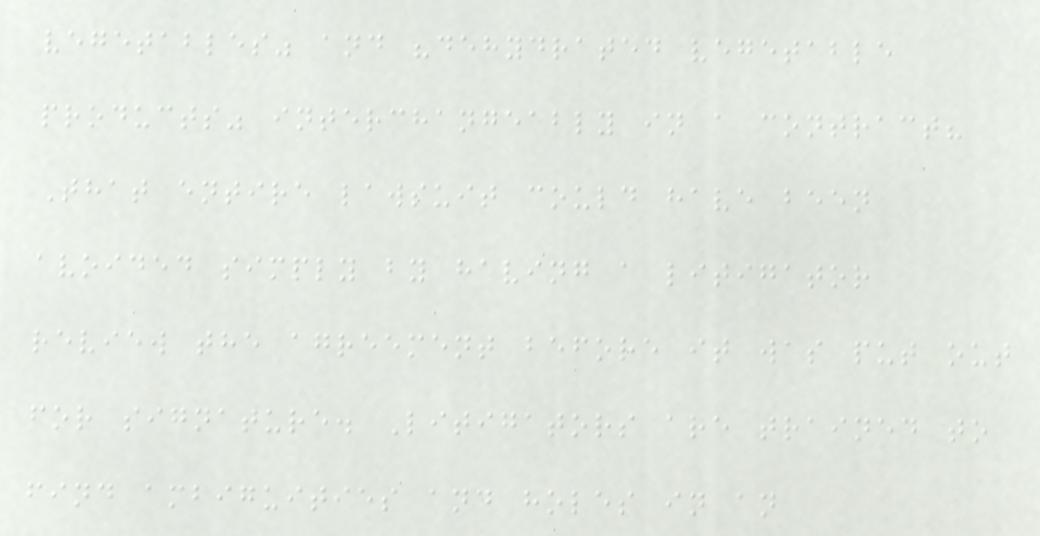vegetables" and "dehydrated vegetable
products" interchangeably in a contract?
That entire lawsuit could have been
avoided simply by having a litigator
review the agreement before it was put out
for signature. Litigators are trained to
find ambiguities and holes in an
